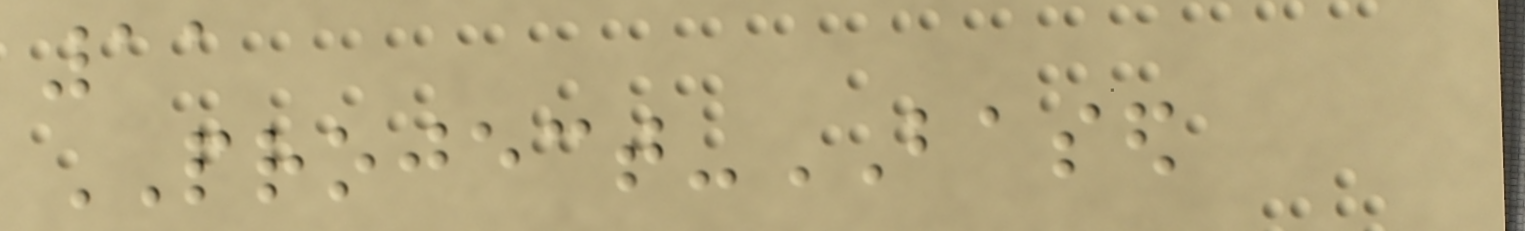11
PROJECT-BASED
